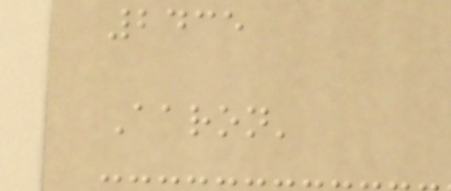2435
Aaron'
